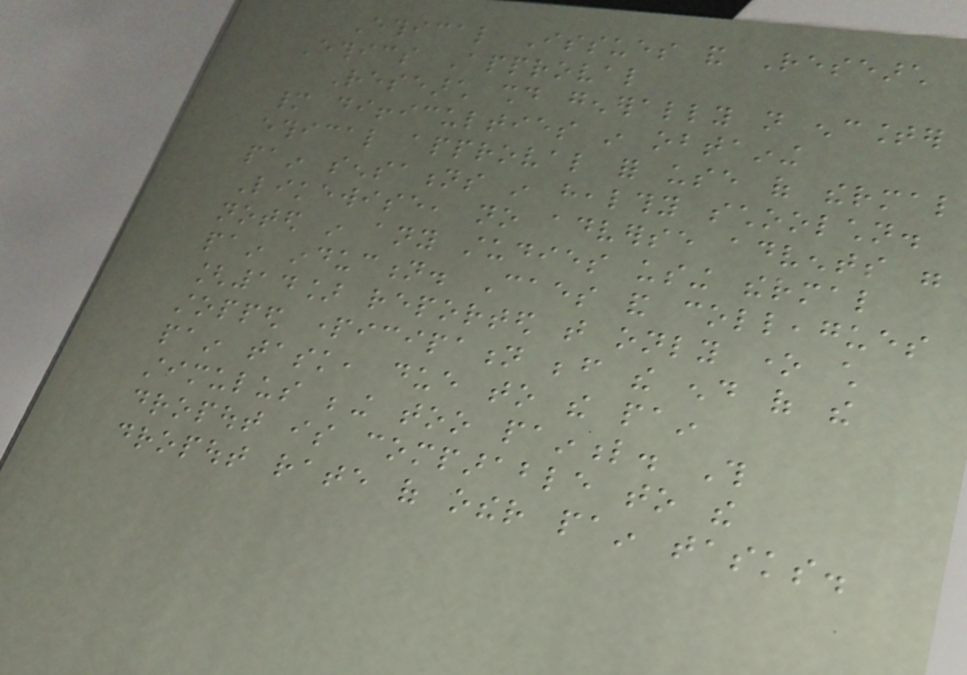Ethical Issues and Research
Ethics Approval
Research should generally not encounter
many difficulties in obtaining
ethical approval for use of thermal
pain sensations in healthy schoolchildren.
Likewise, no adverse advents were
noted in any studies using thermal
pain induction. Caes and colleagues
[14] reported that only one child
stopped participation before the end of the
pain task, due to the pain
stimulus being too painful. This
dropout is comparable to the
dropout rate of other pain tasks.
